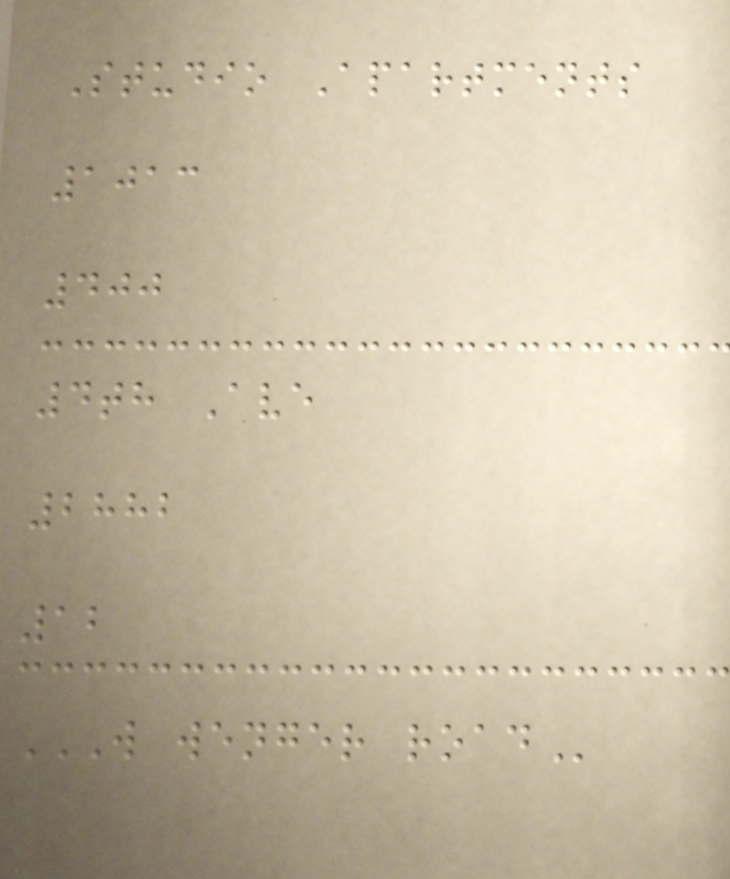Studio Apartments
1013
400
4th Ave
2882
12
W WENGER ROAD
